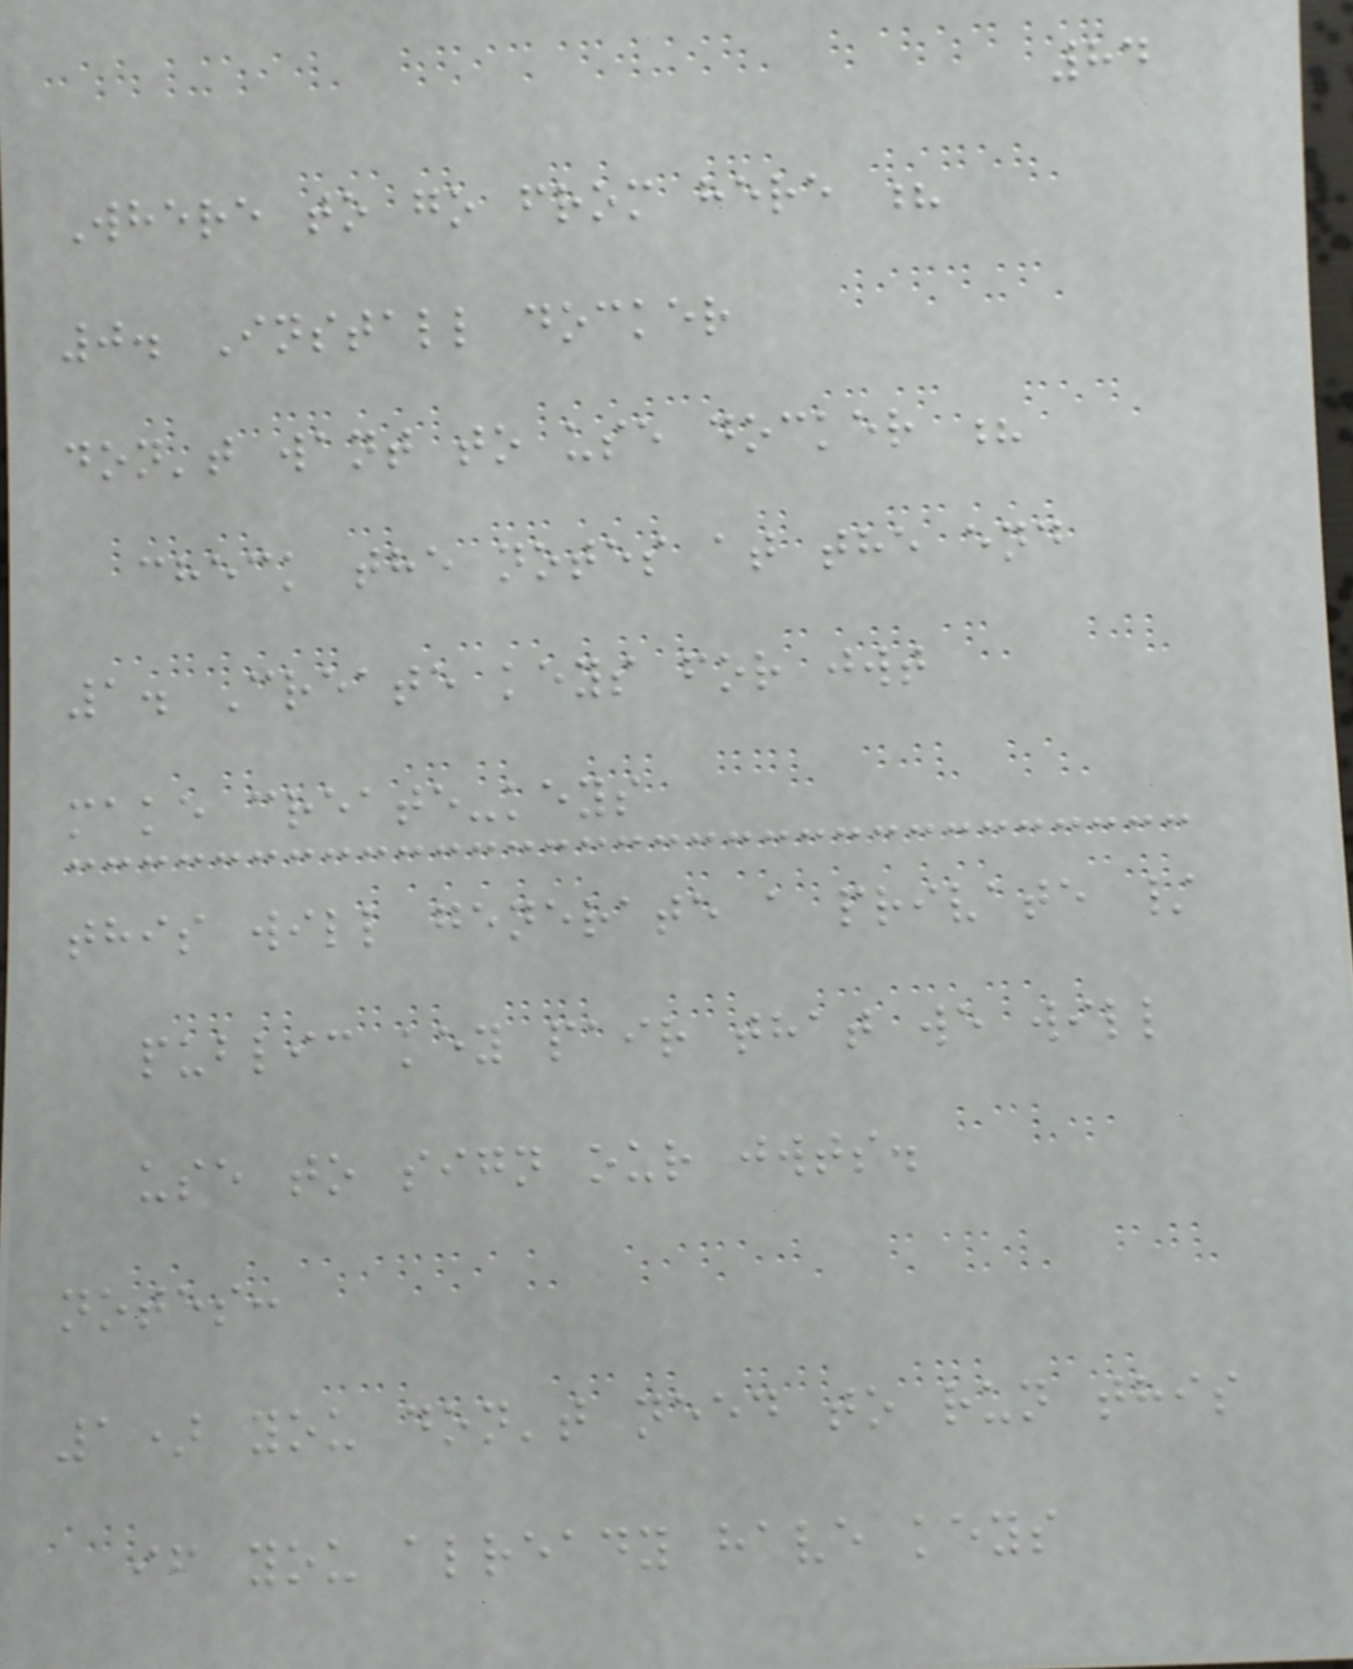84
Where to go from here ?
0. Install docker
don't want to use docker ?
check the notes at the end
1. Create keys for jwt
make create-keys
this will generate a private /
public key pair that we will
use to sign our jwts.
notes:
1) you don't need to run this
if you already have keys
